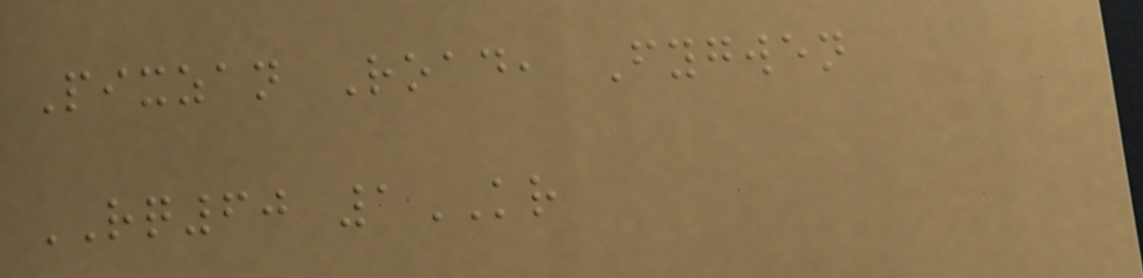Pixzan Road, Fygwen
RQ60 1KR
